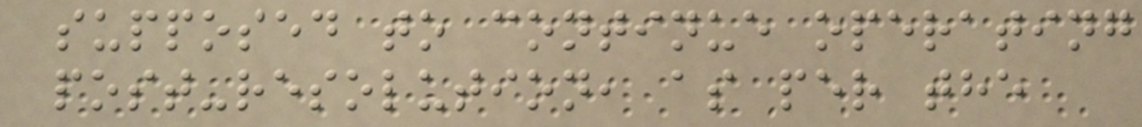supposed to continue operating
post-resolution, as per the
